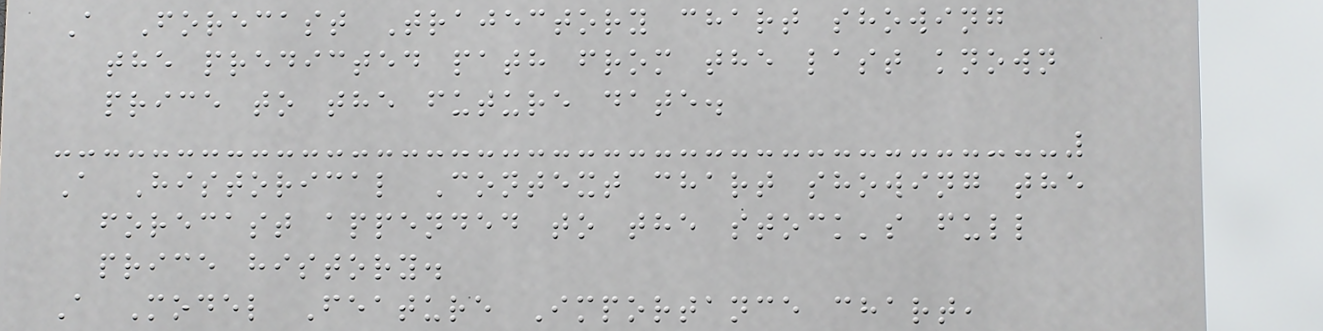A Forecast Trajectory chart showing
the predicted path from the last known
price to the future date.
A Historical Context chart showing the
forecast appended to the stock's full
price history.
A Model Feature Importance chart,
